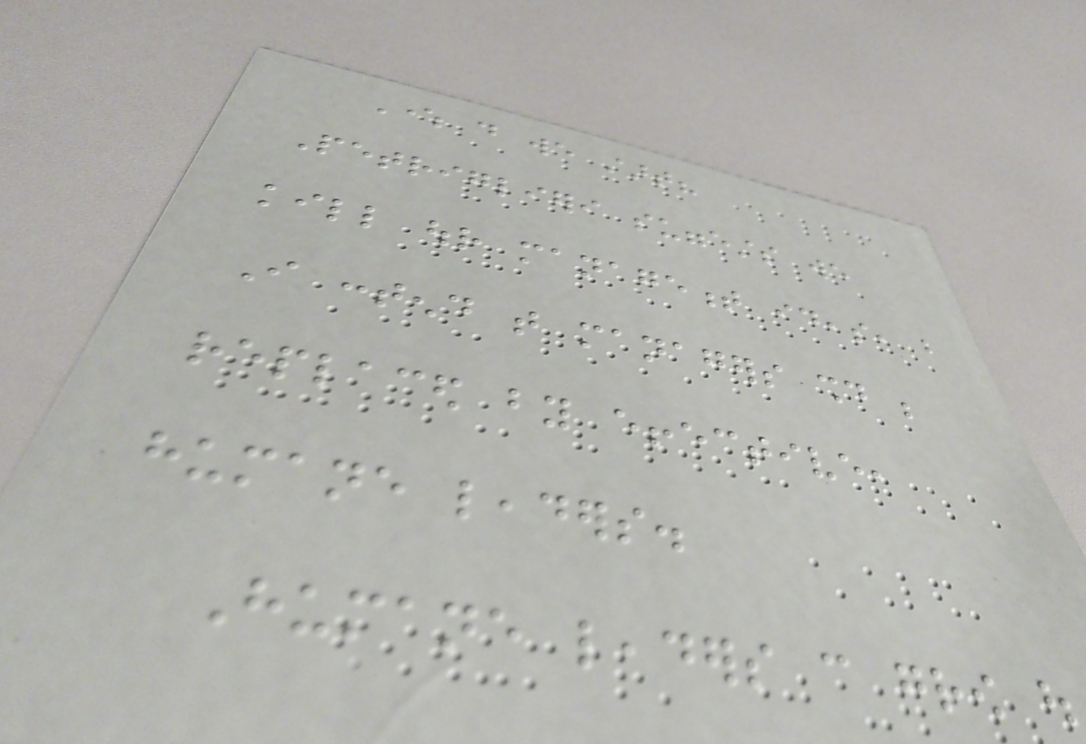Where do we start?
Petriglieri suggests we
kill our management ideas, but
I contend that managers should be
replaced by effective,
humane leaders.
Humane leaders can grow out
